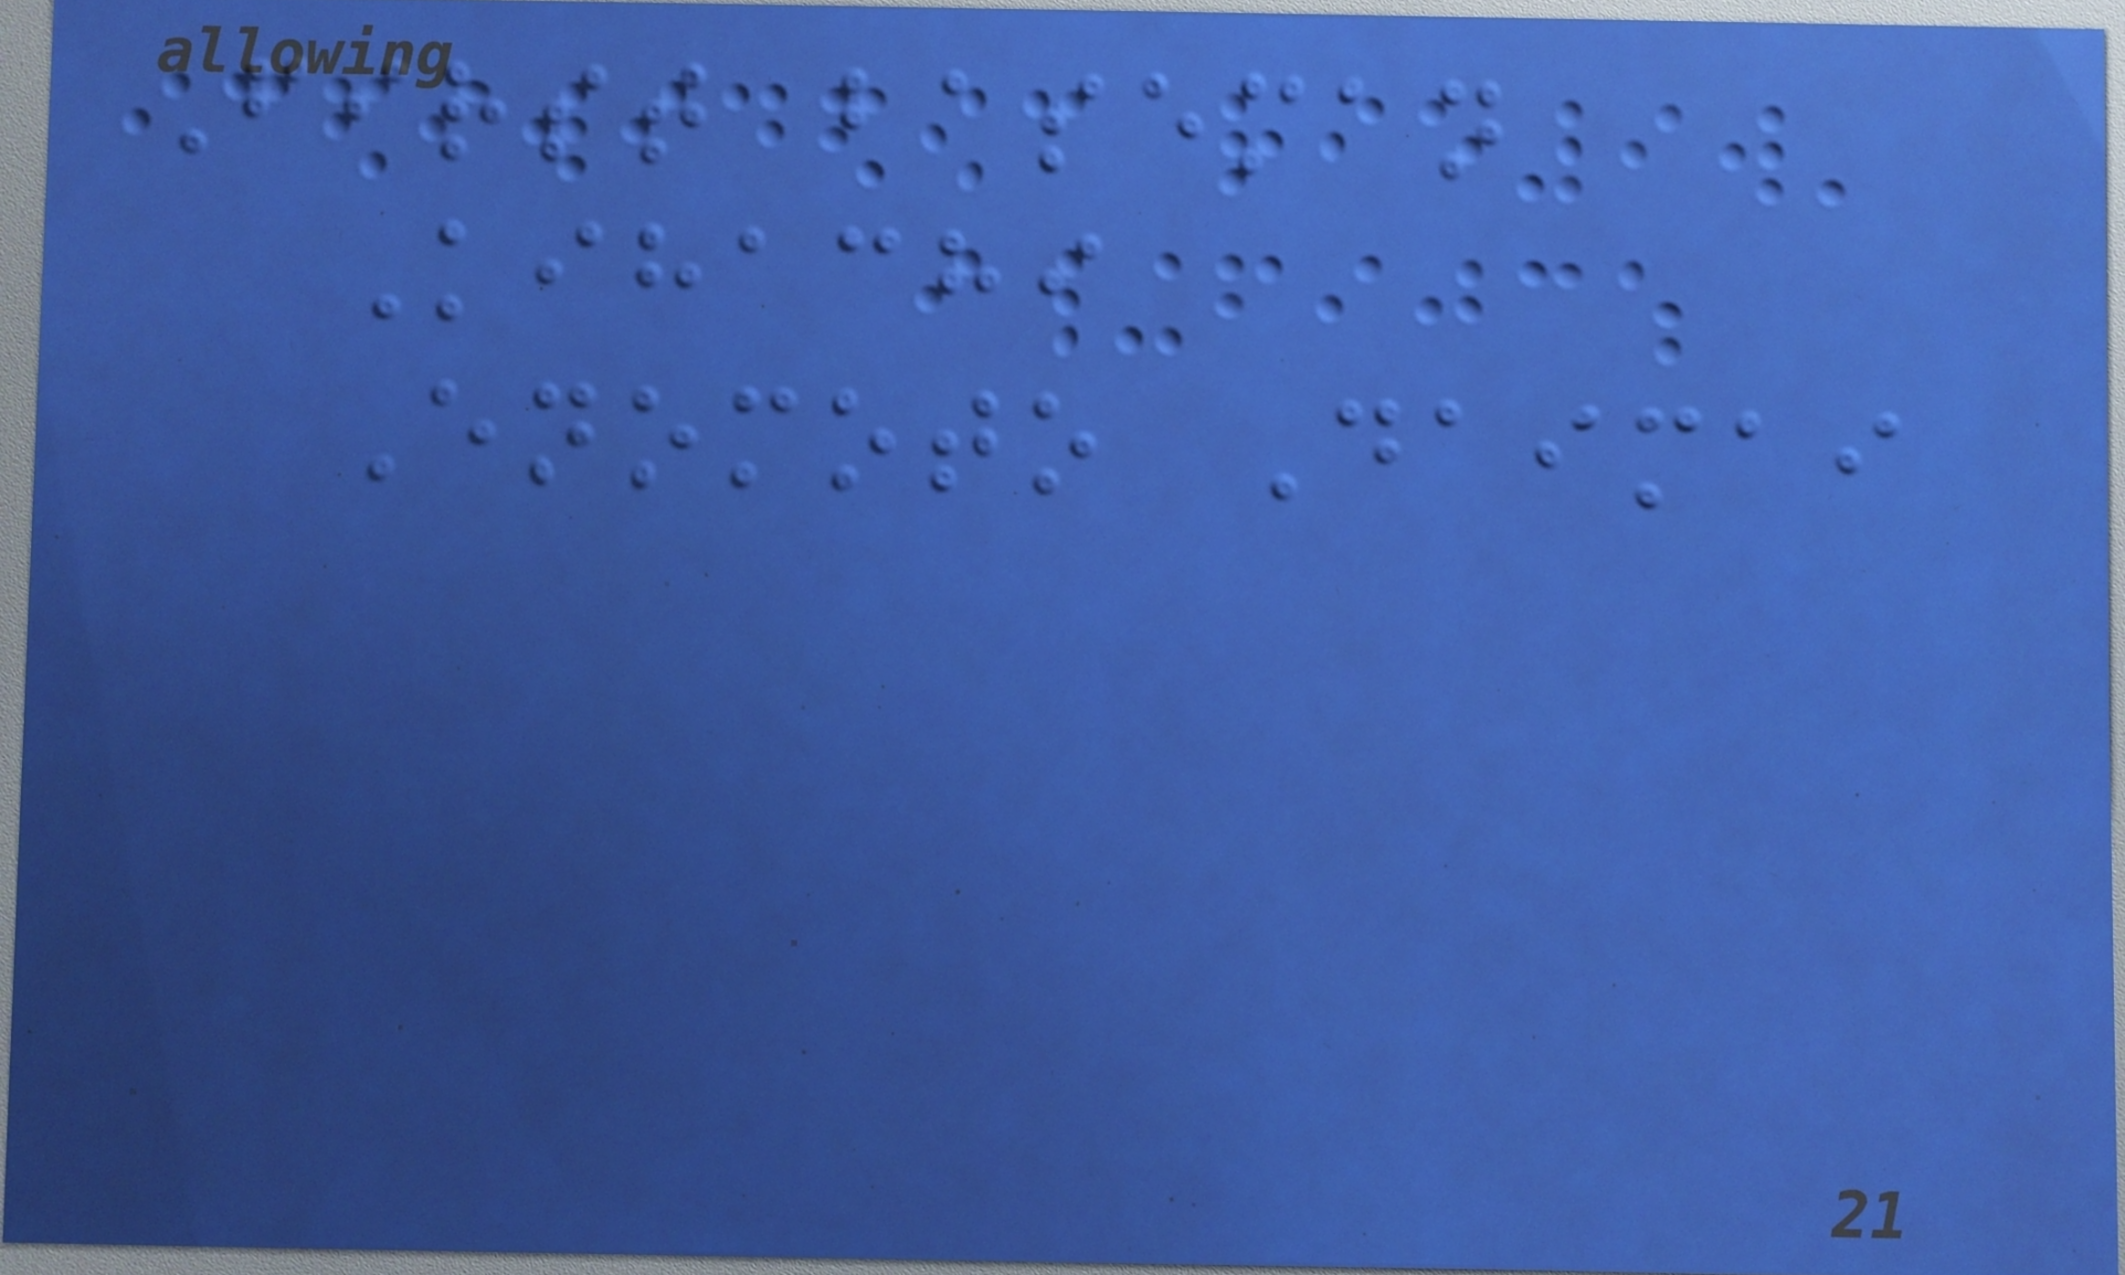First baseman
Kihachi
Enomoto Daimai
